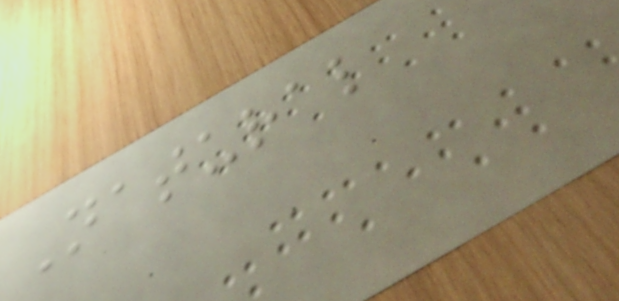Natural
